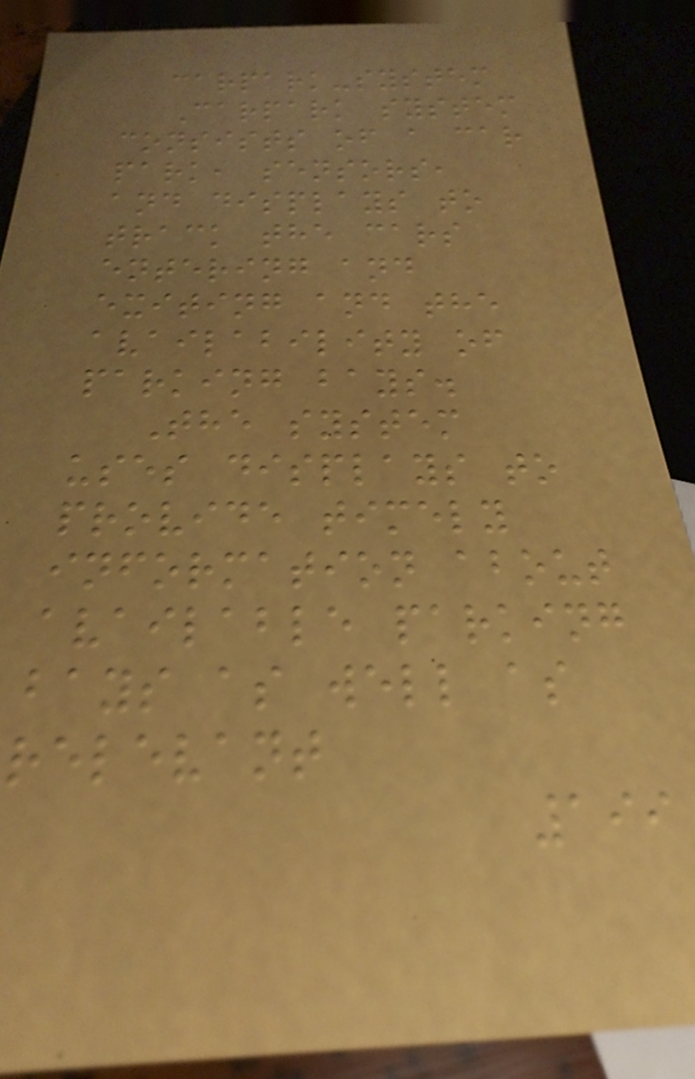carpark-system
Carpark system
consists of a car
park, sensors,
and displays to
track the cars
entering and
exiting and the
availability of
parking bays.
The system
uses displays to
provide timely
information about
available parking
bays as well as
relevant
199
